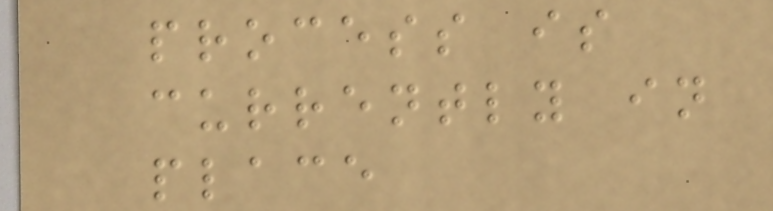process is
currently in
place
